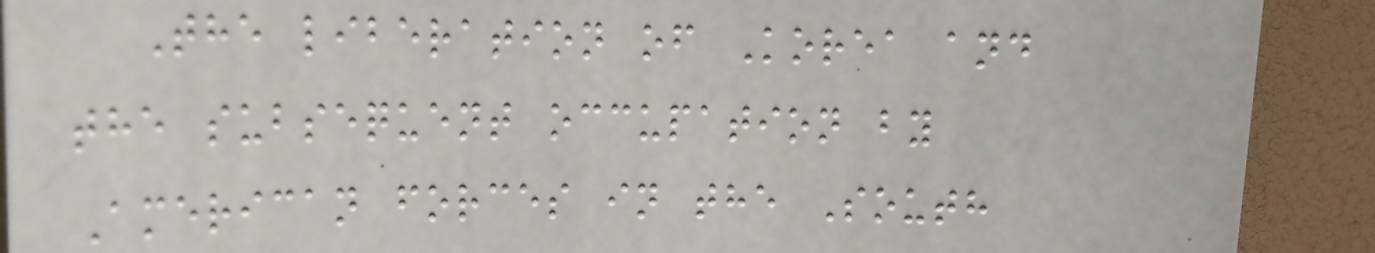The liberation of Korea and
the subsequent occupation by
American forces in the South
